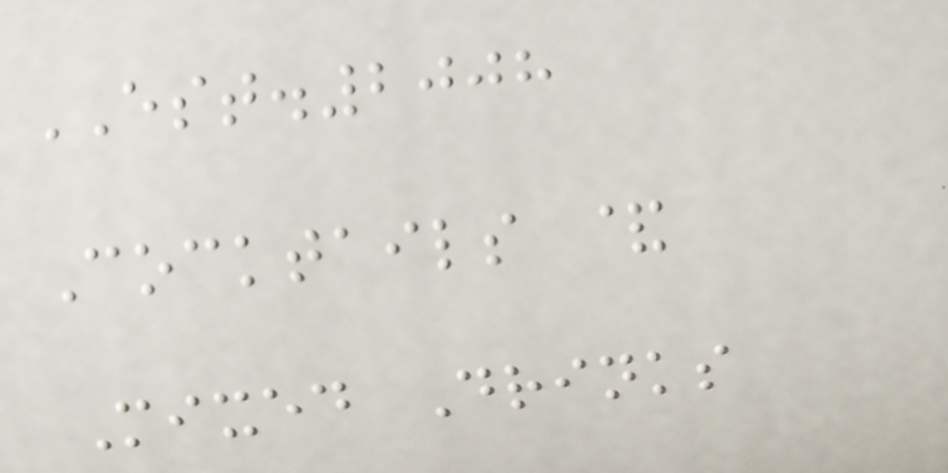EST.2008
Cocktails &
Mixed Drinks
